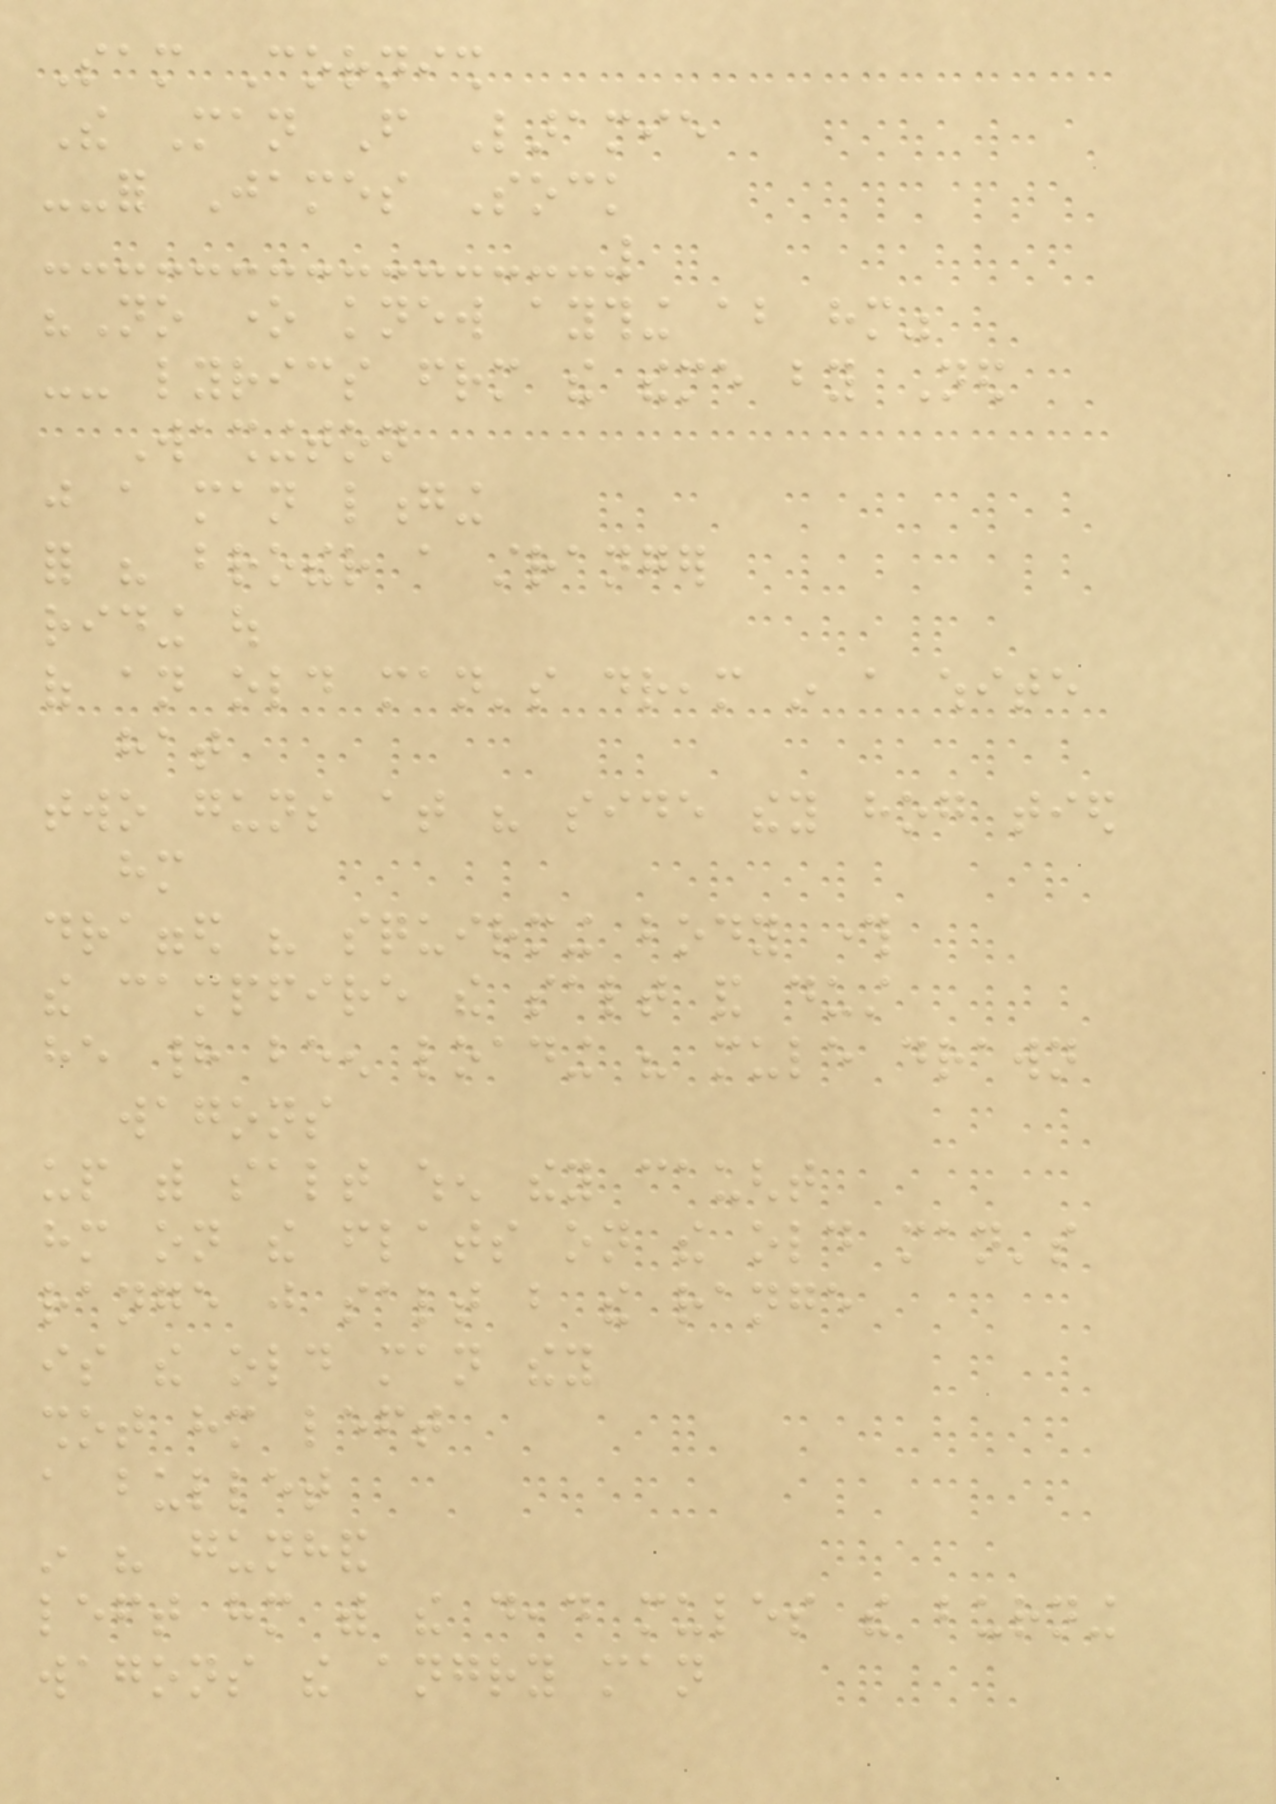Sam Cornish
The Man From Laramie
--for James Sock
"No one knew aything about him"
-- lyrics frm the theme by Ned
Washington
just a man longing
for his brother a stranger
riding out
of an old man's dream in a white
hat
two guns at his side they hog tied
him
dragged his squirming body through
the campfire the salt and dust
he had been loading his mule drawn
wagons
up with salt when they caught
him on the flats on the old man's
range just salt but the range
is the old man they
shot him left
a bullet
in his gunhand
left him with the dead mules the burning
wagons the angry man
